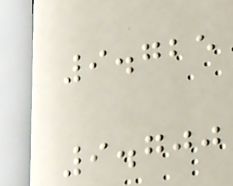9.725
9.700
